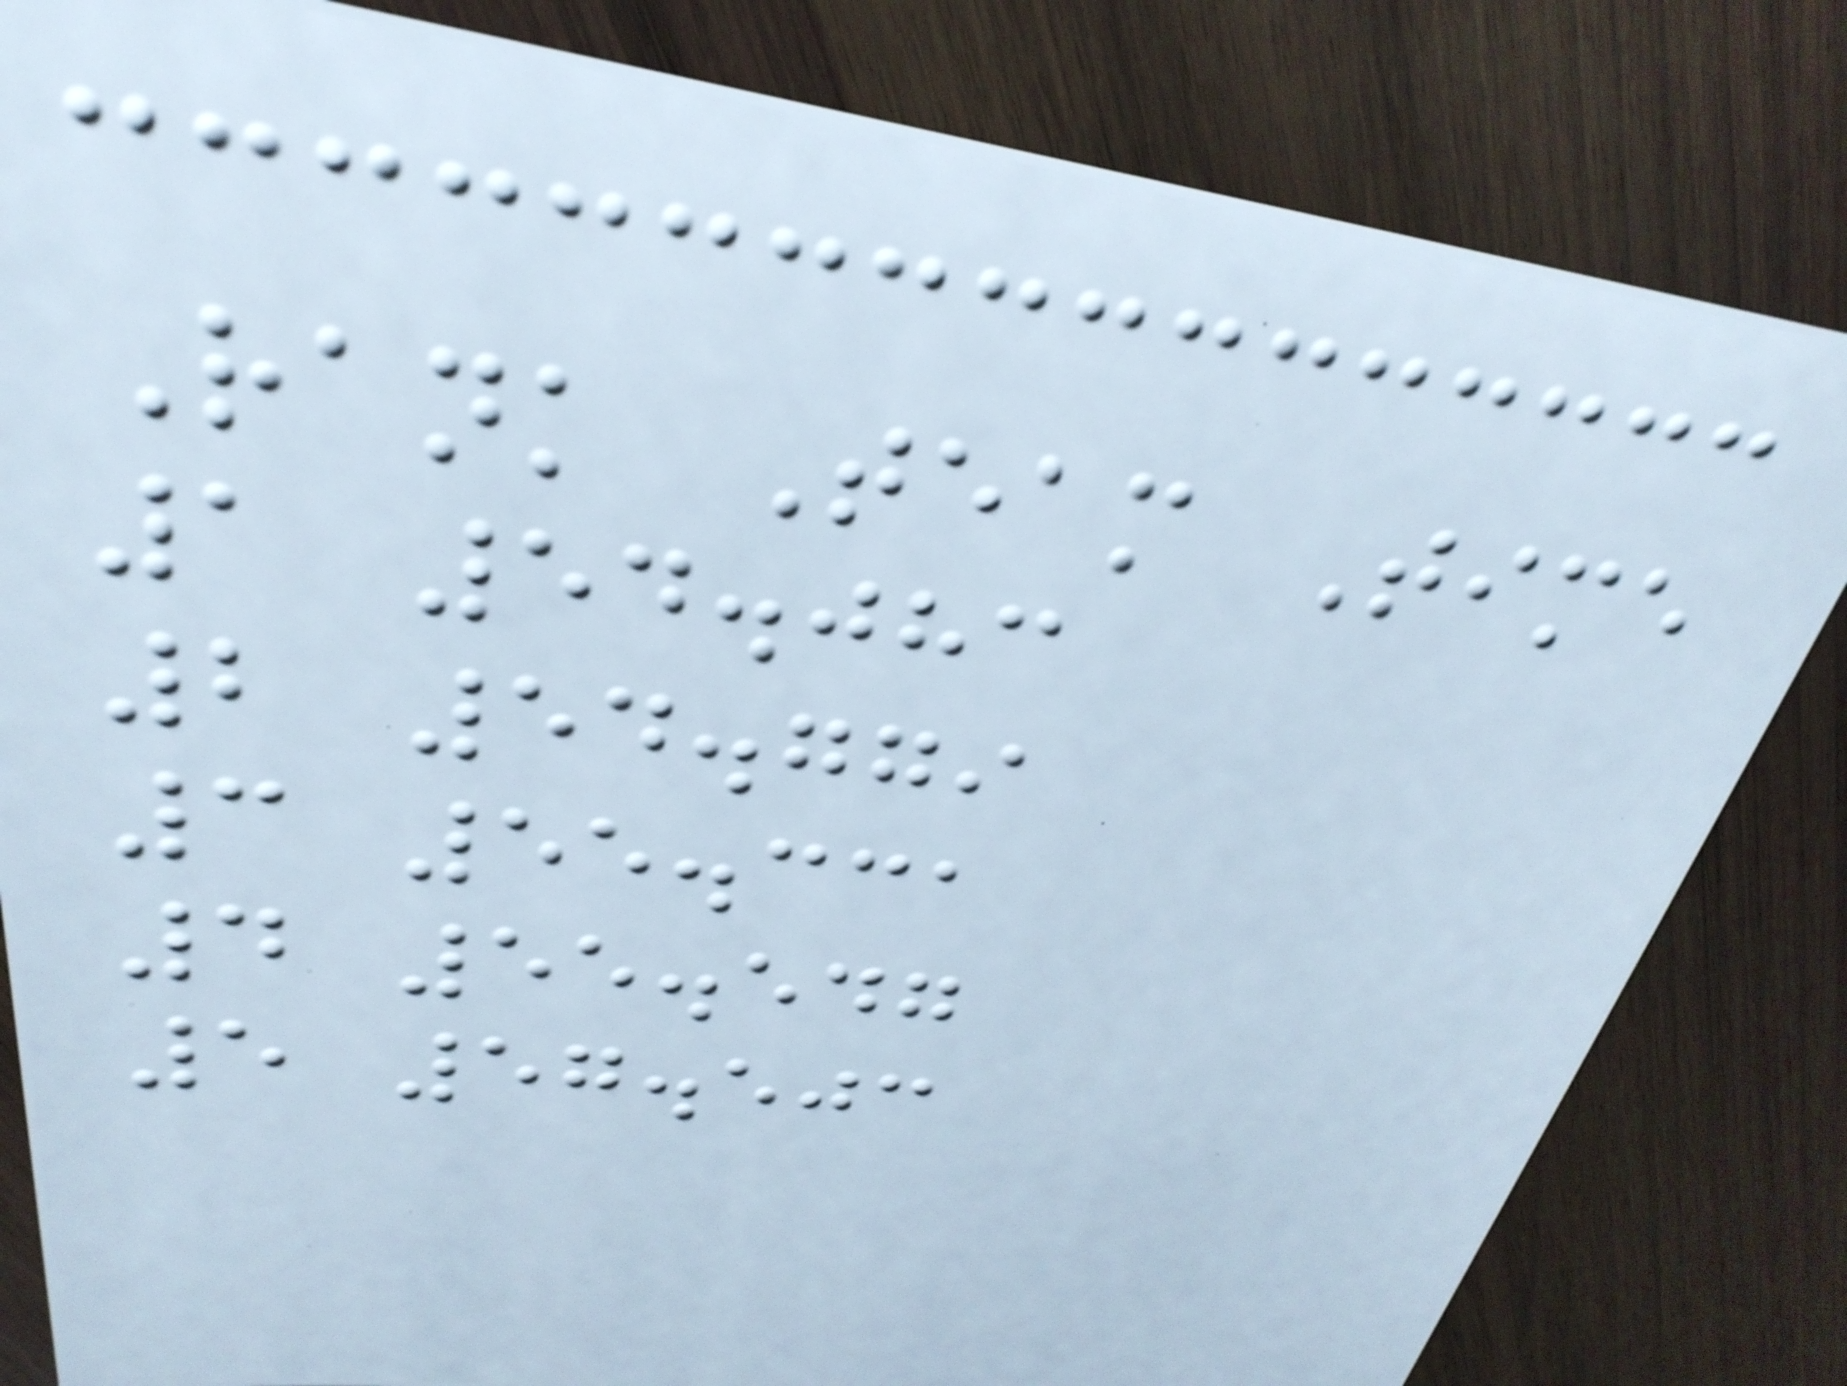Rank Team Time
1 54.083
2 54.779
3 55.331
4 55.547
5 57.503
